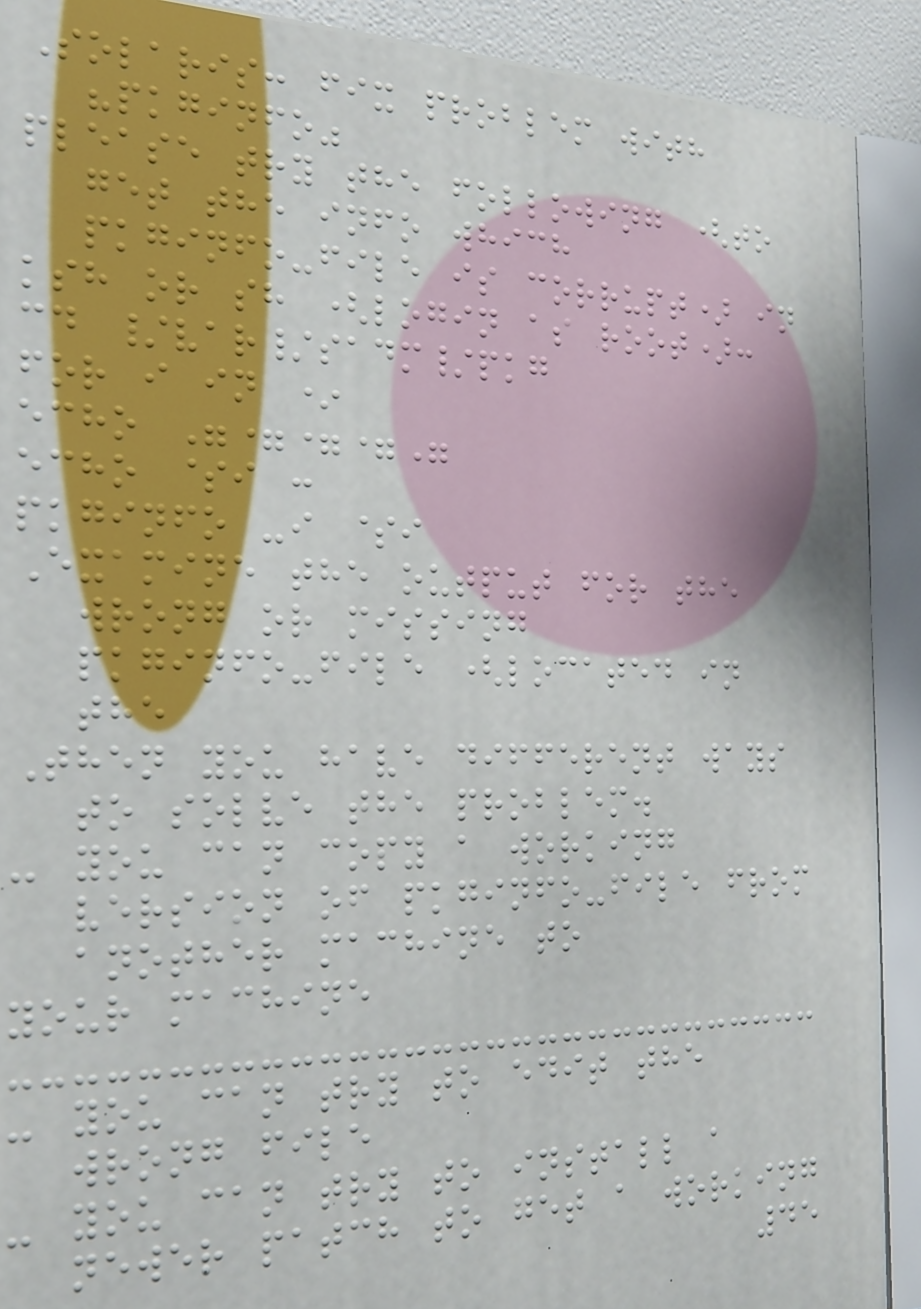Solaris: fix problem with
"pkginfo"
please try the following (to
get the info which
pkginfo-file is corrupt) in
ksh or sh (login as root):
cd /var/sadm/pkg
for i in *
echo "==="
echo $i :
pkginfo -i $i
Examine the output for the
wrong or missing
pkginfo-file (located in
the
Then you have different ways
to solve the problem.
- you can copy a working
version of pkginfo-file from
another machine to
your machine
- you can try to edit the
wrong file
- you can try to install a
newer patch to get a working
45
